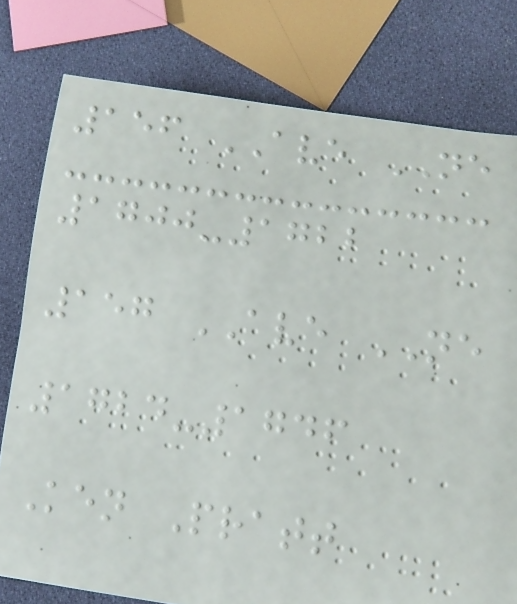156 AVE NE
1700-1722
157 AVE NE
1724-1746
Ken Pratt
